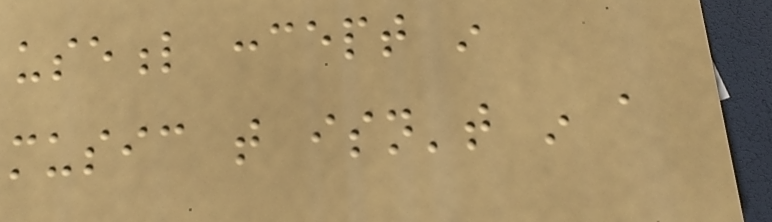useful concept in
music that isn't in a
